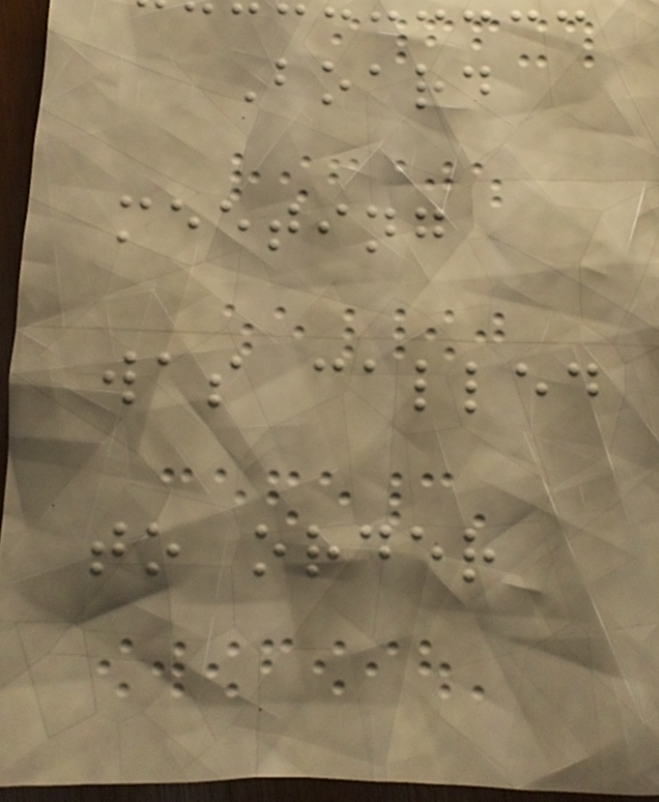Board
meeting
was called
to order
